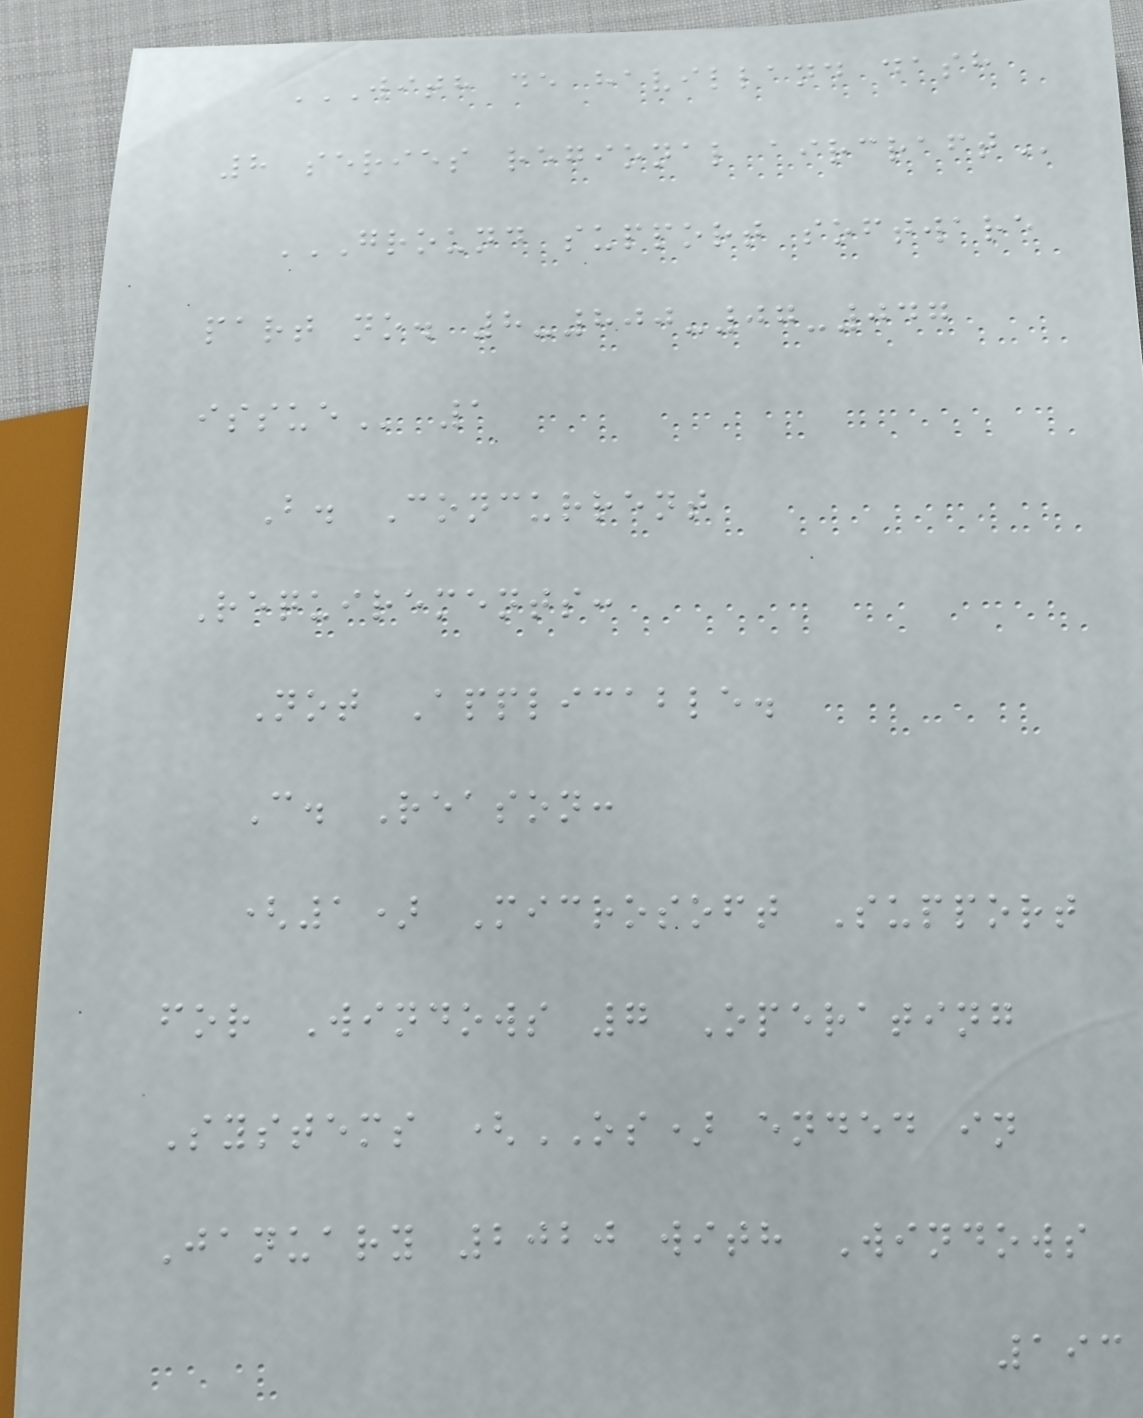WITH DE HAVILLAND DASH
8 SERIES REGIONAL AIRCRAFT
GROUND SUPPORT SOFTWARE
PART NO. 8-800-07-047
ISSUE 1
B. Concurrent
Requirements:
Not Applicable.
C. Reason:
(1) Microsoft Support
for Windows 7 Operating
Systems (OS) ended in
January 2020 with Windows
193
